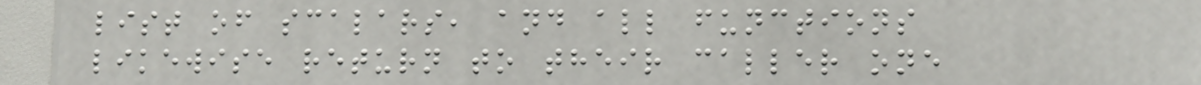list of scalars, and all functions
likewise return to their caller one
